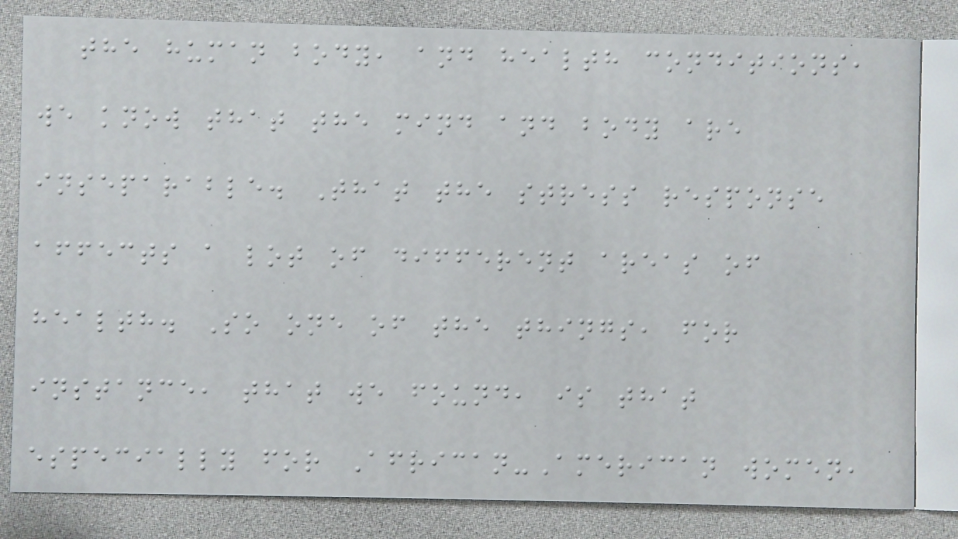the human body, and health conditions,
we know that the mind and body are
inseparable. That the stress response
affects a lot of different areas of
health. So one of the things, for
instance, that we found, is that
especially for African-American women,
